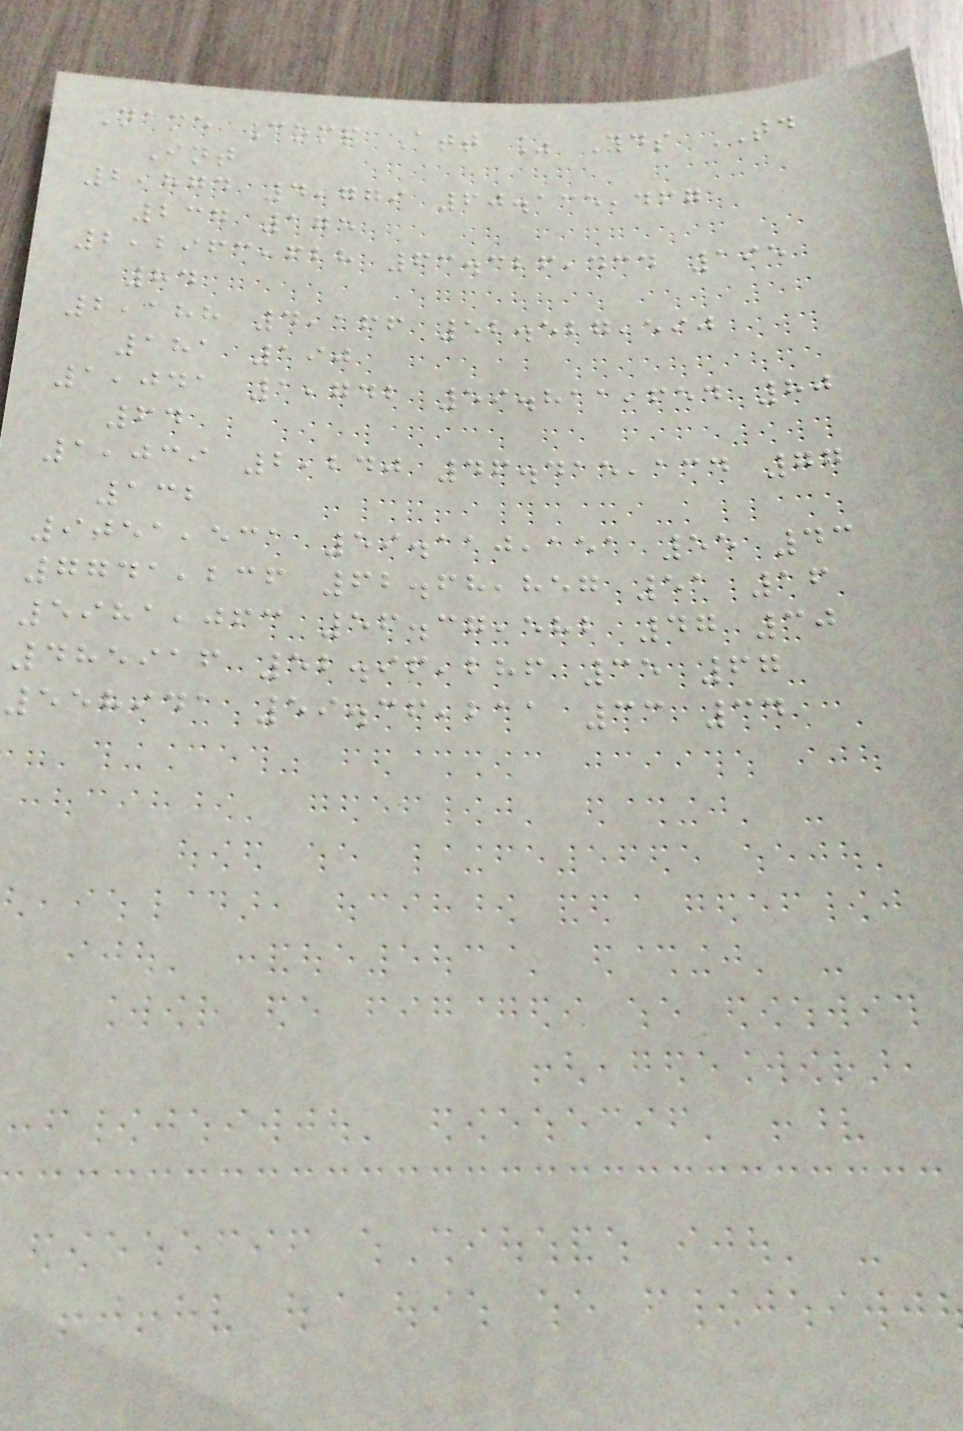Name Comp Att % Yds TD
Int
2,874 4,779 60.135,467
237 175
2,2963,628 63.326,434 195
84
2,188 4,166 52.527,590
181 190
1,041 1,742 59.811,654 80
64
1,039 2,240 46.415,134 77
132
9051,531 59.110,151 55 43
7741,236 62.68,857 51 16
5981,063 56.37,582 47 30
485916 52.96,286 35 67
558941 59.36,211 33 34
